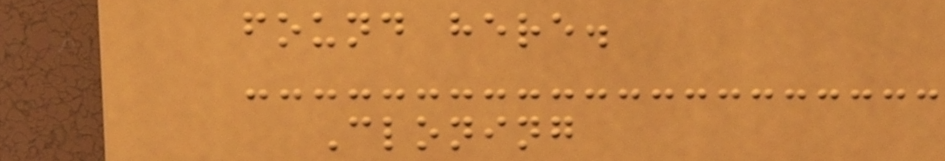found here.
Cloning
